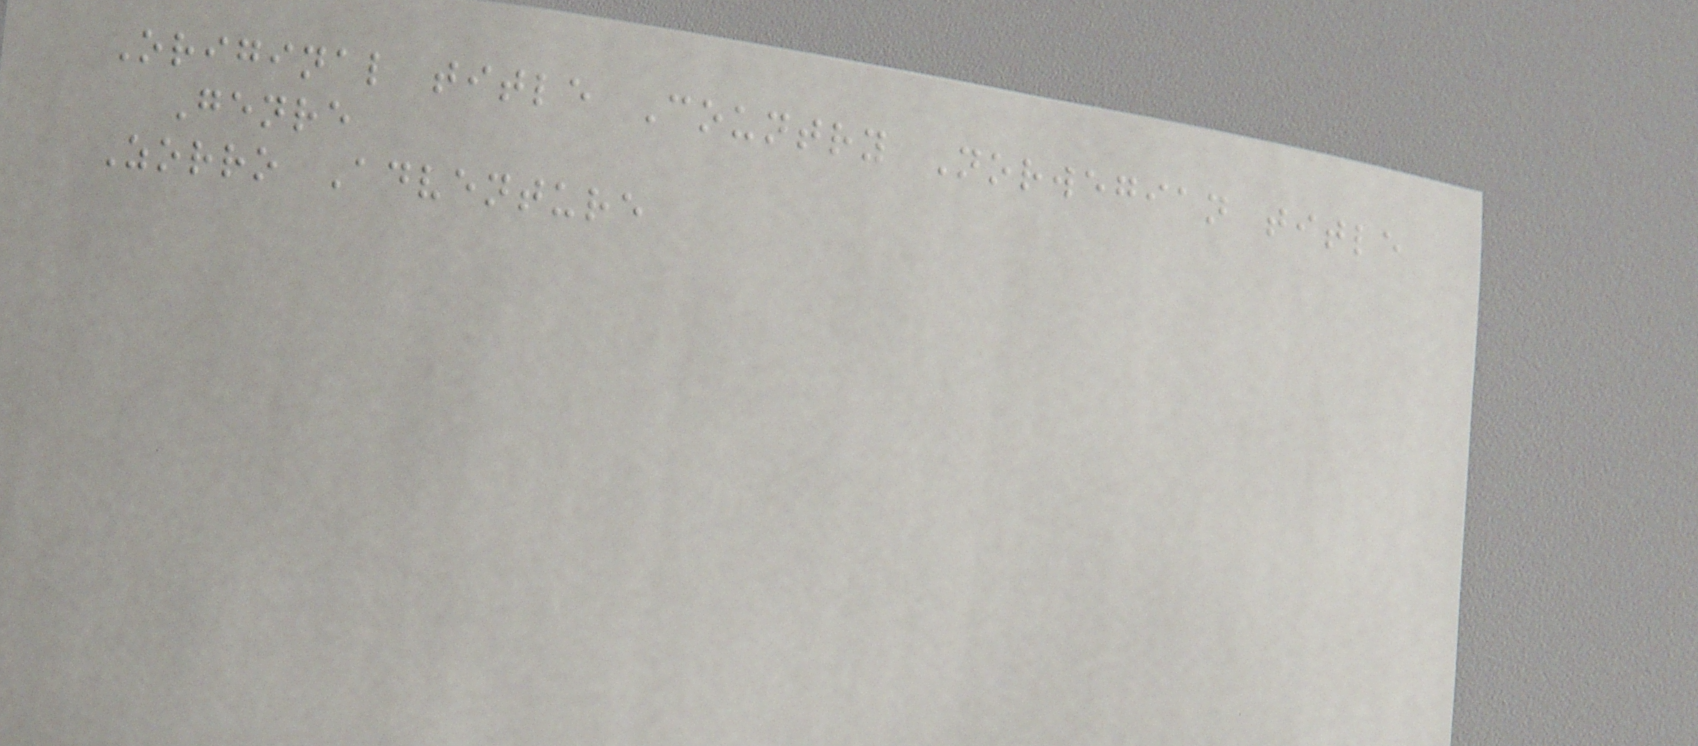Original title Country Norwegian title
Genre
Zorro Adventure
